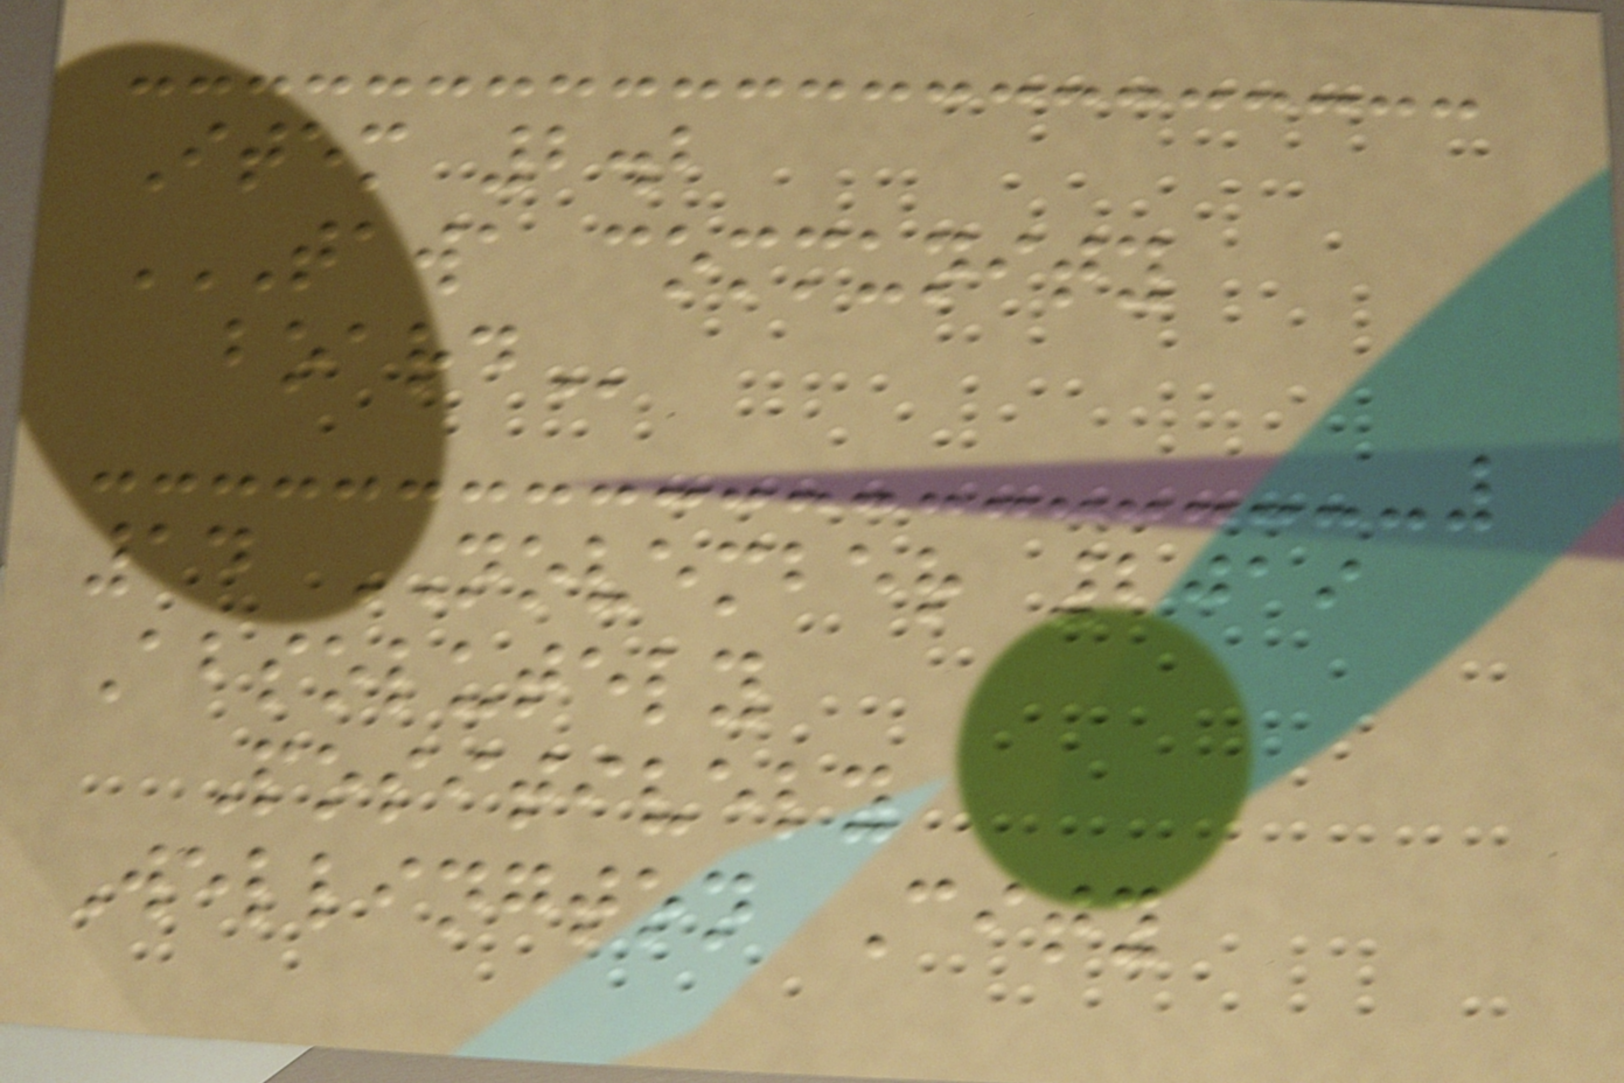Item 2.2
TAWA COMMUNITY
BOARD
14 NOVEMBER 2019
Absolutely
Positively
Wellington City
